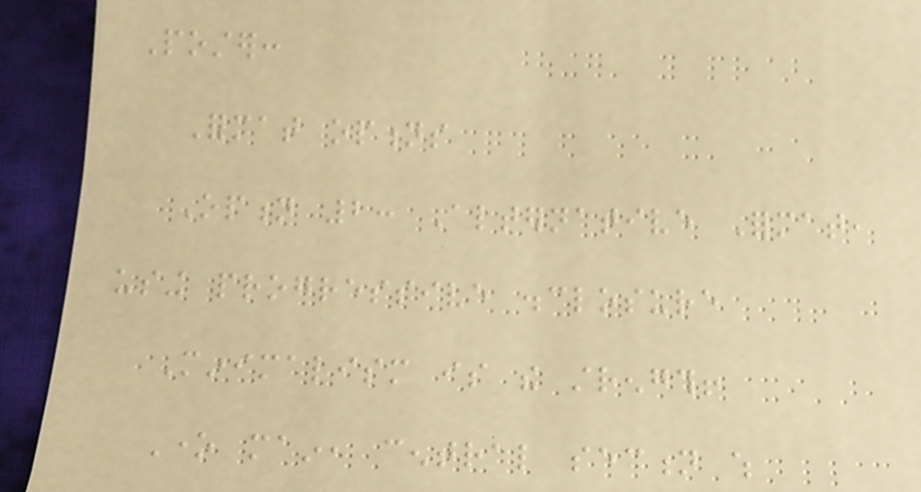Poster:
Format options
Option 2: Alternative Format,
using progressive disclosure
Minimalism is the strength!
One main, central section which
